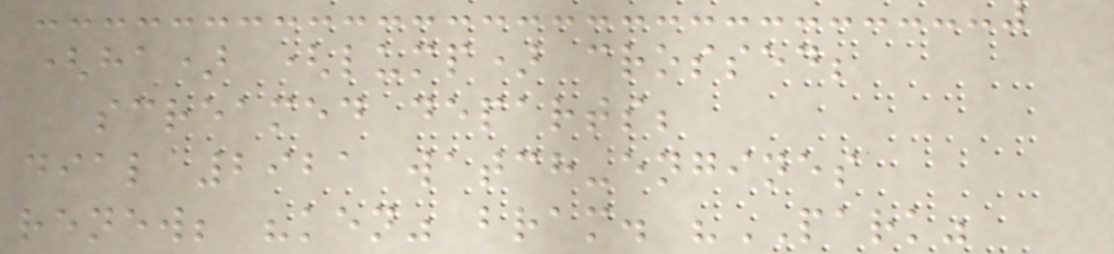(ha) (lump) crossed;
screamed departs;
dial 2921 watch-engines
renew; "ken" bram. "PARK"
